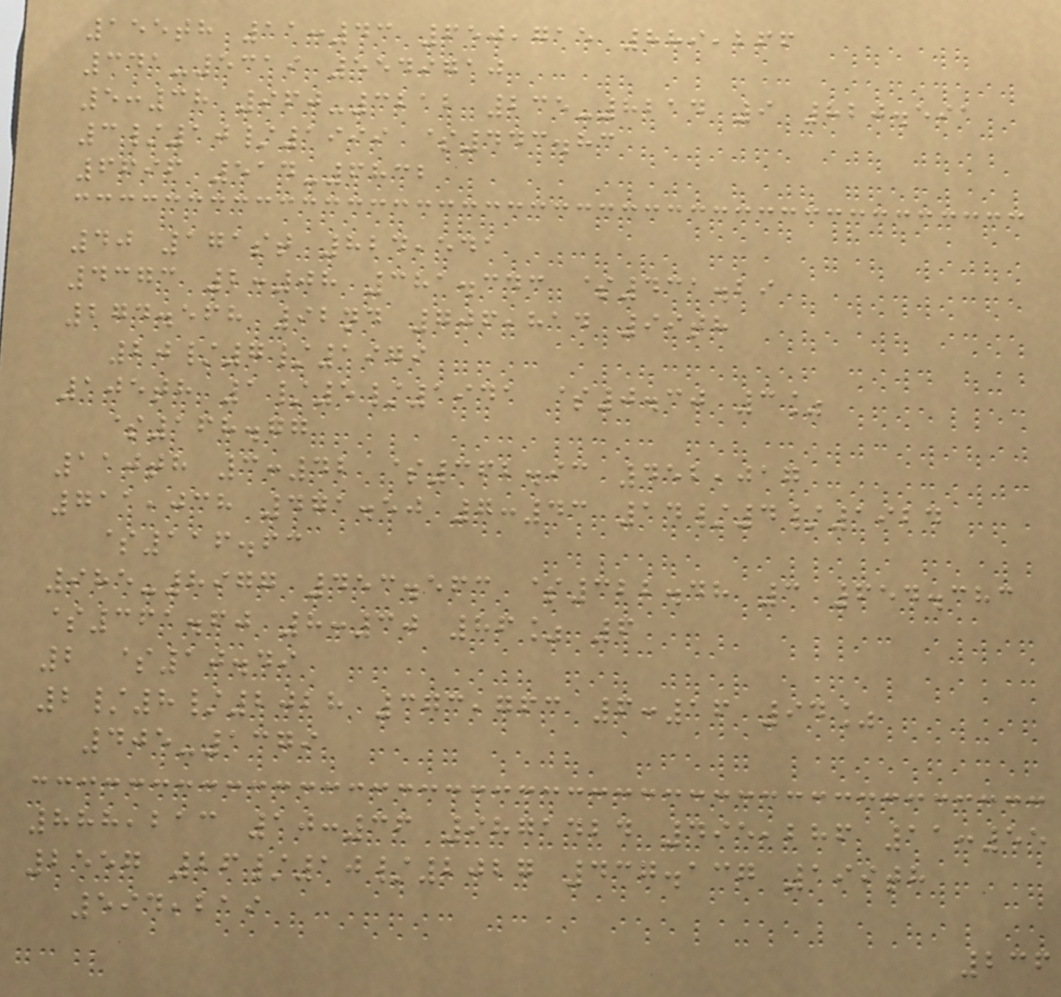155th 11:43 650,715 889,266
341-5319 5549710
5:38 960-3212 235-8214 9 820.591
3/10/1999 $443.83
6696 514-6832
40 171st 824,541
4373 2:08 381.343 $431.29
274.568 92nd 706,814 99th
20/7/1979
105th 1/5/1941 $0.30 3%
$168.77
110th 3:42 $362.93 452,017
711,038 471.50 7:43 14/4/1924
$116.63
985-8977 453.563 $322.48 3 654.383
$361.60 8:30 86% 6
2 $10.49
2/8/2028 373,763 6:16 94%
405-1379
888,213 10:36 9871424 495,286 11:55
2557 26/10/2027 437.137 199th
594,219
236
